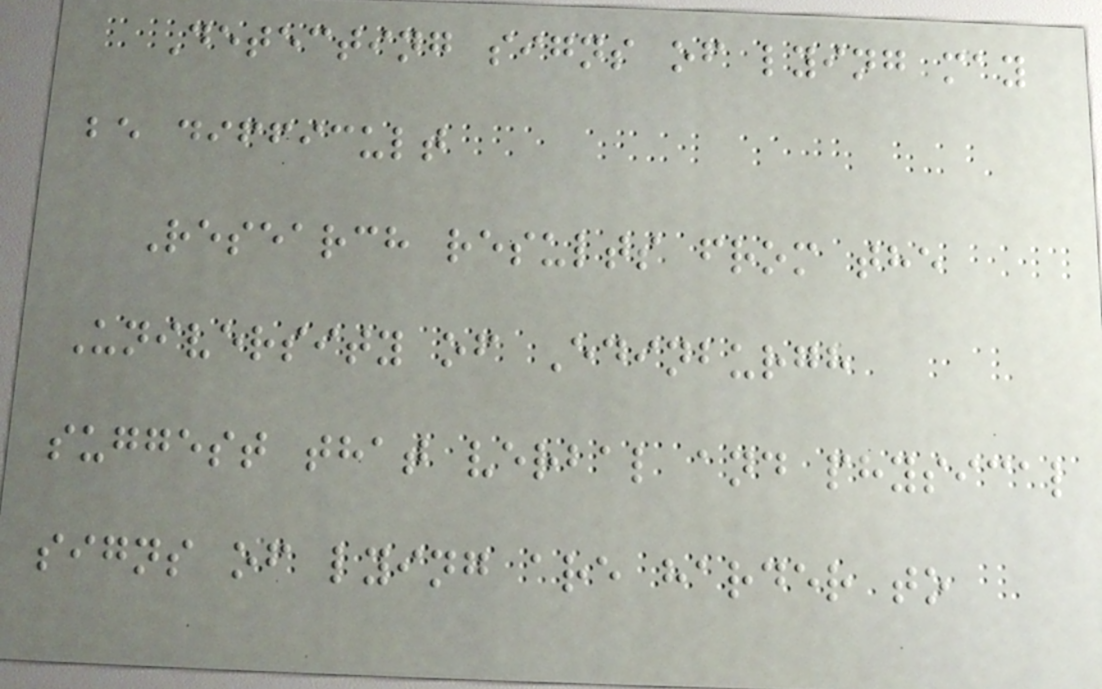Detecting signs of lying may
be difficult
Research results from the
University of Edinburgh
suggest that verbal and physical
signs of lying are harder to
